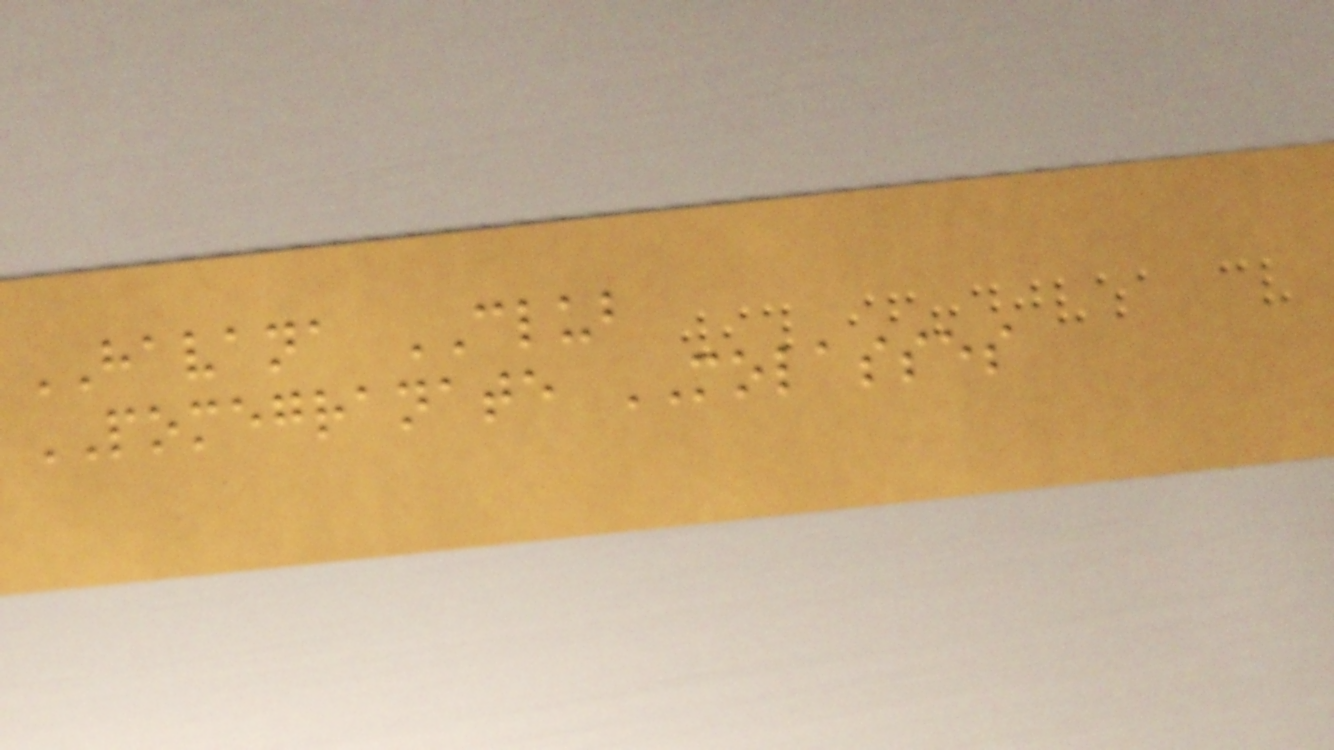HAVANA CLUB
POMEGRANATE MOLASSES
